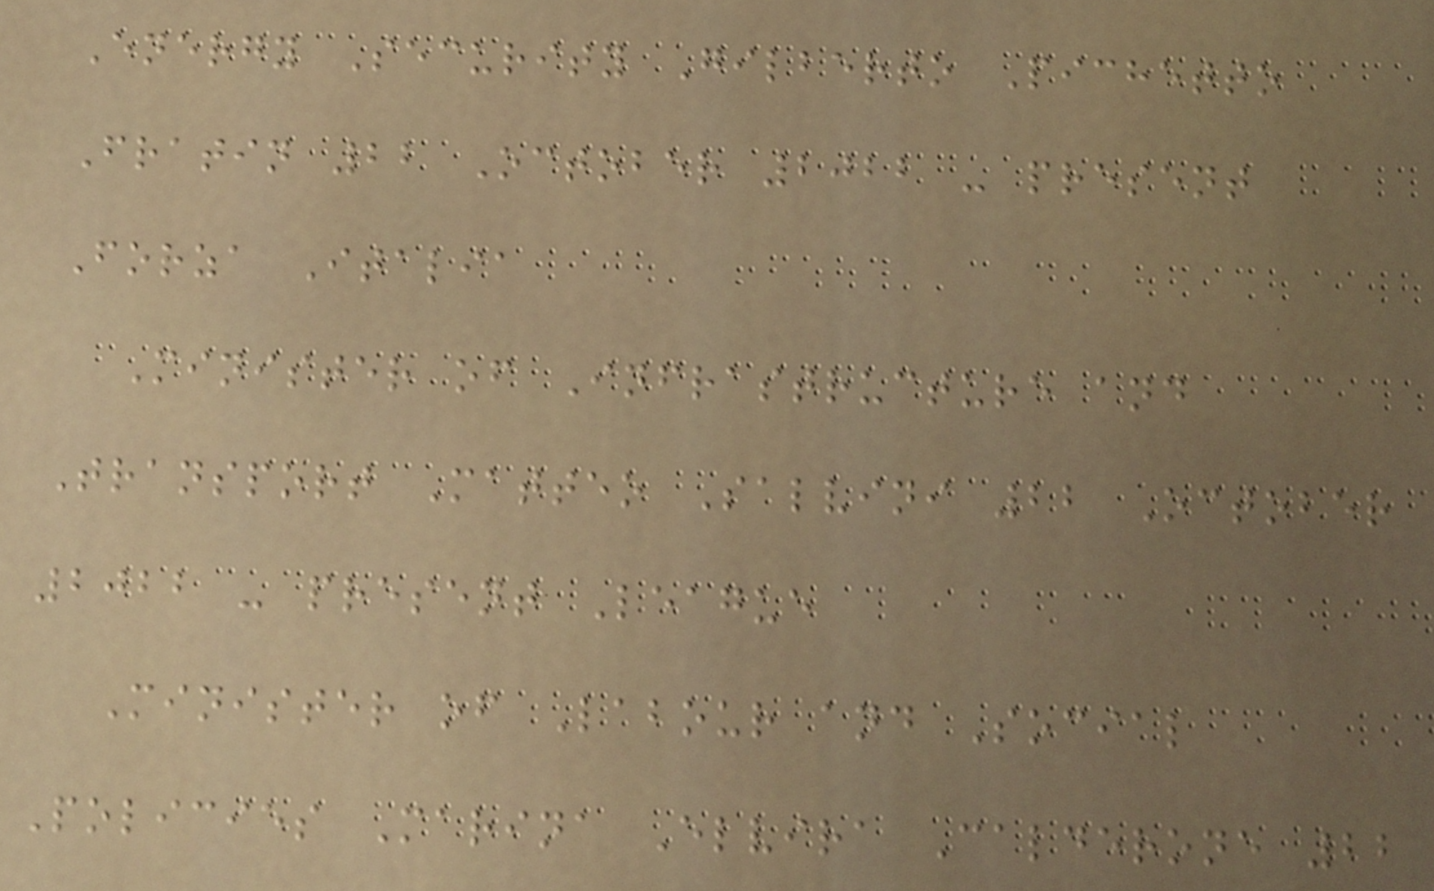Energy Security Gilberto Pichetto
Fratin 22 October 2022 - present
Forza Italia
Minister of Infrastructure and
Transport Matteo Salvini 22 October
2022 - present League
Minister of Labour and Social
Policies Marina Elvira Calderone 22
